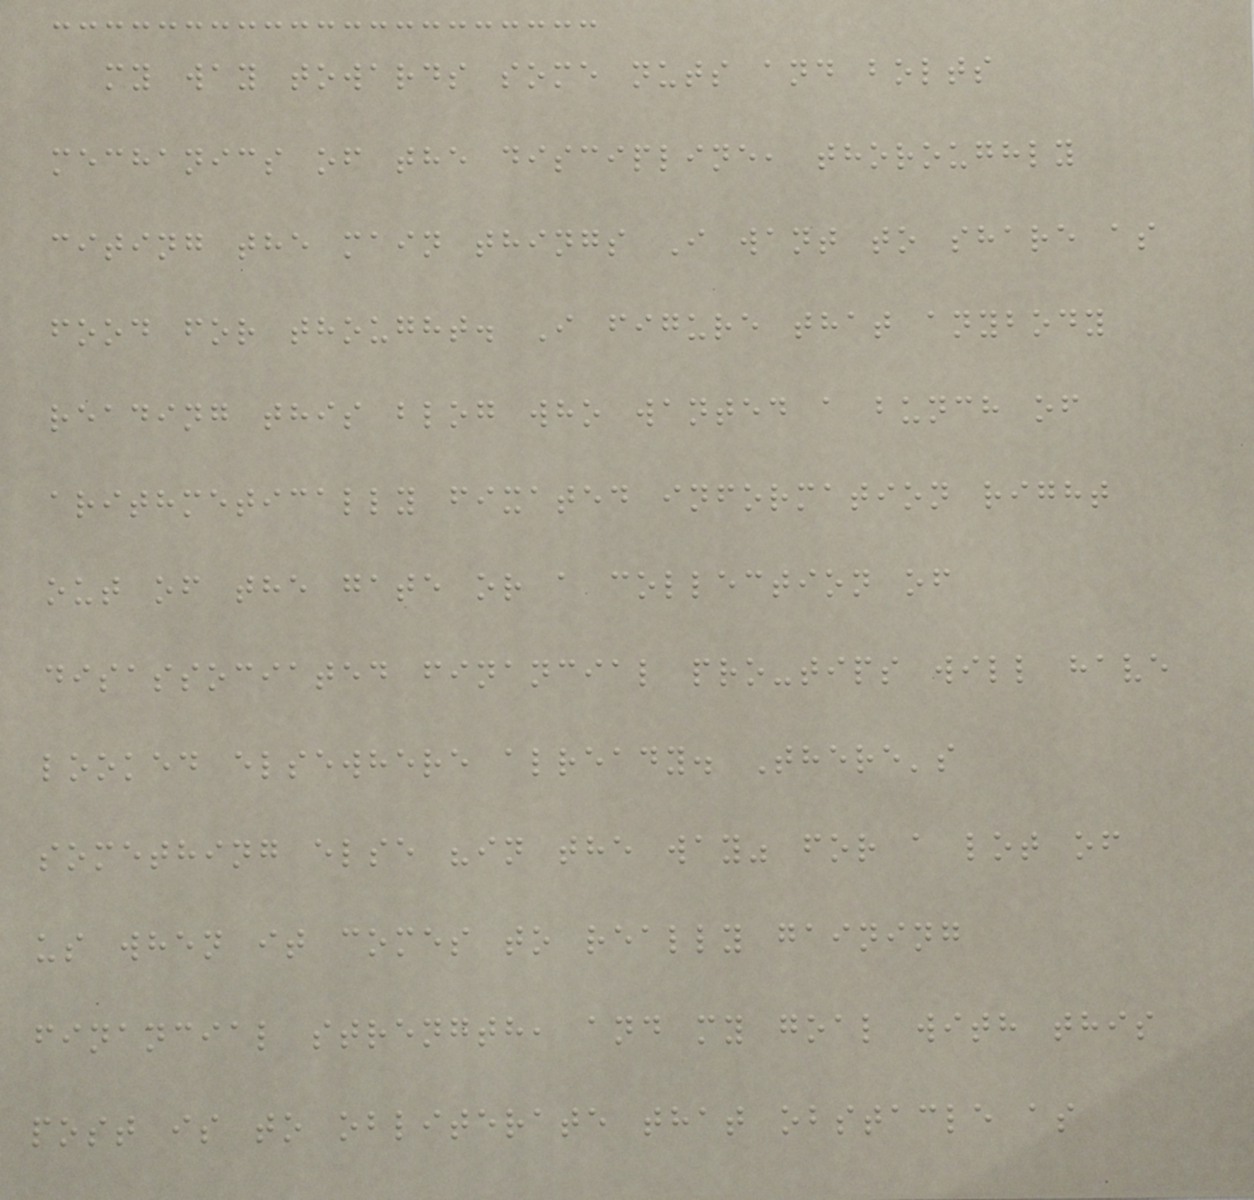my way towards some nuts and bolts
mechanics of the discipline, thoroughly
citing the main things I want to share as
food for thought. I figure that anybody
reading this blog who wanted a bunch of
arithmetically fixated information right
out of the gate or a collection of
disassociated financial pro-tips will have
looked elsewhere already. There's
something else "in the way" for a lot of
us when it comes to really gaining
financial strength, and my goal with this
post is to obliterate that obstacle as
